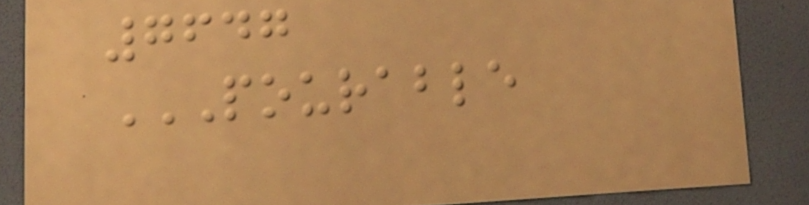7647
POURABLE
